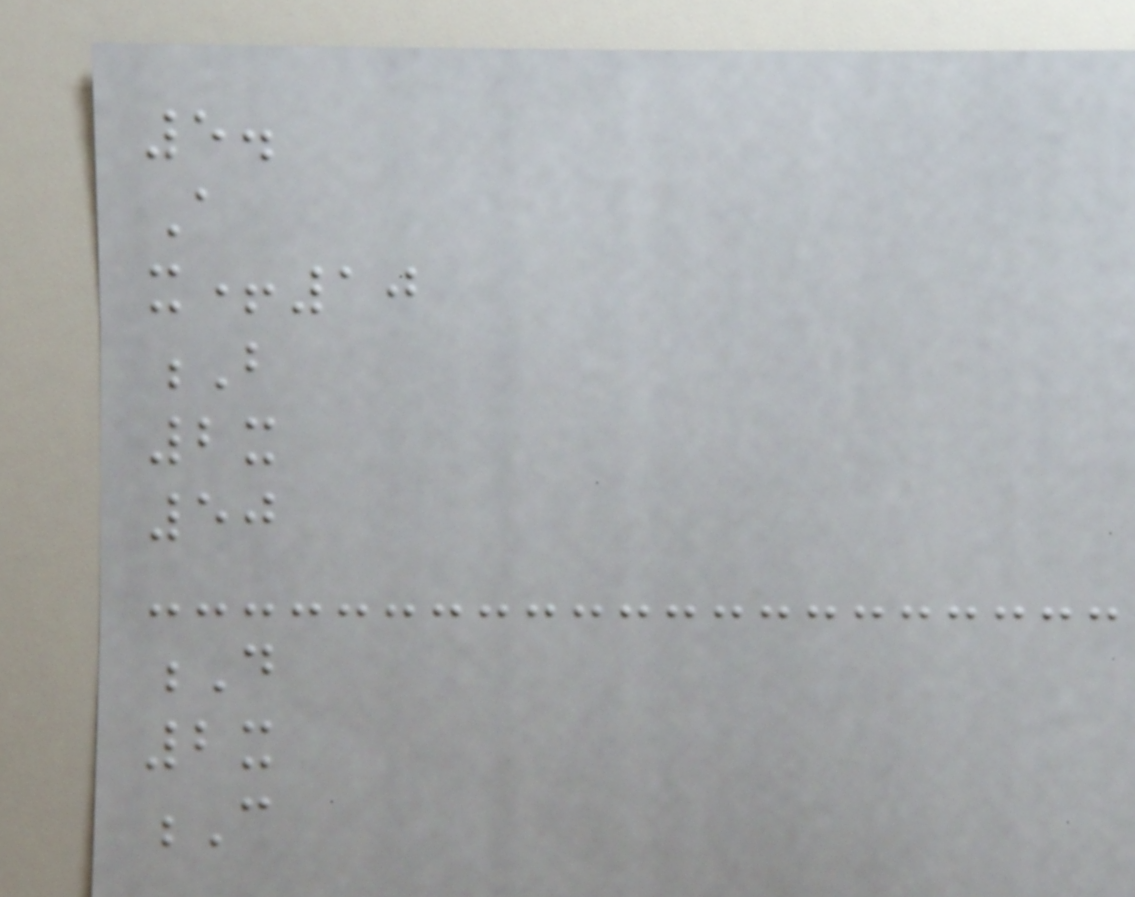5.
A
x+10
B
2x
50
D
2x
C
